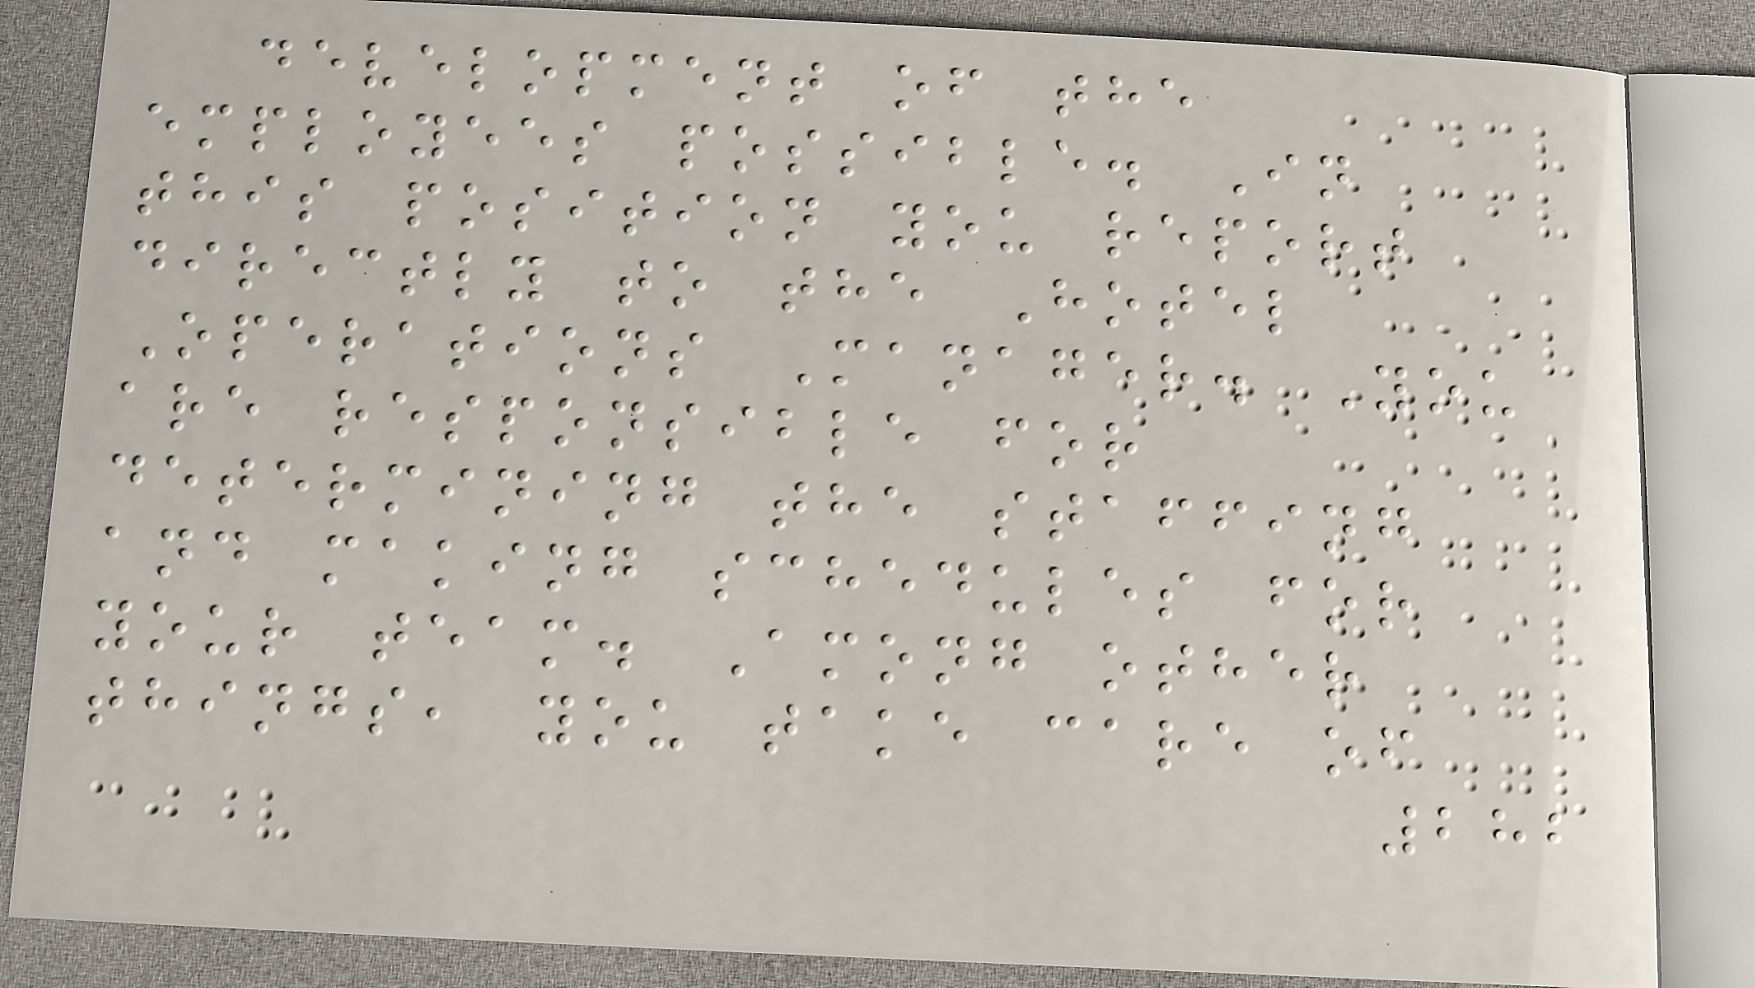development of the
employees possible. In
this position you report
directly to the Hotel
Operations Manager. You
are responsible for
determining the staffing
and making schedules for
your team. Among other
things, you take care of
282
